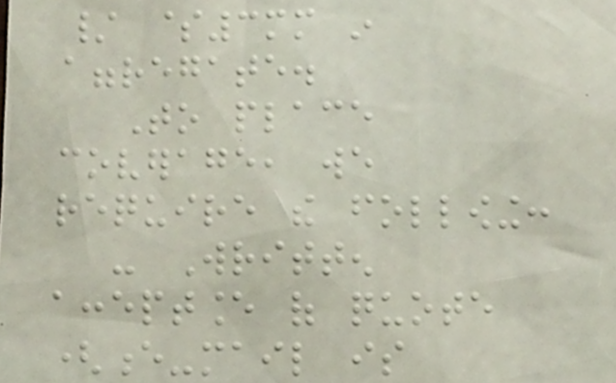/ $3mm in
aggregate.
To place
coverage, we
require the following:
- Written
acceptance of quote
(e-mail is
